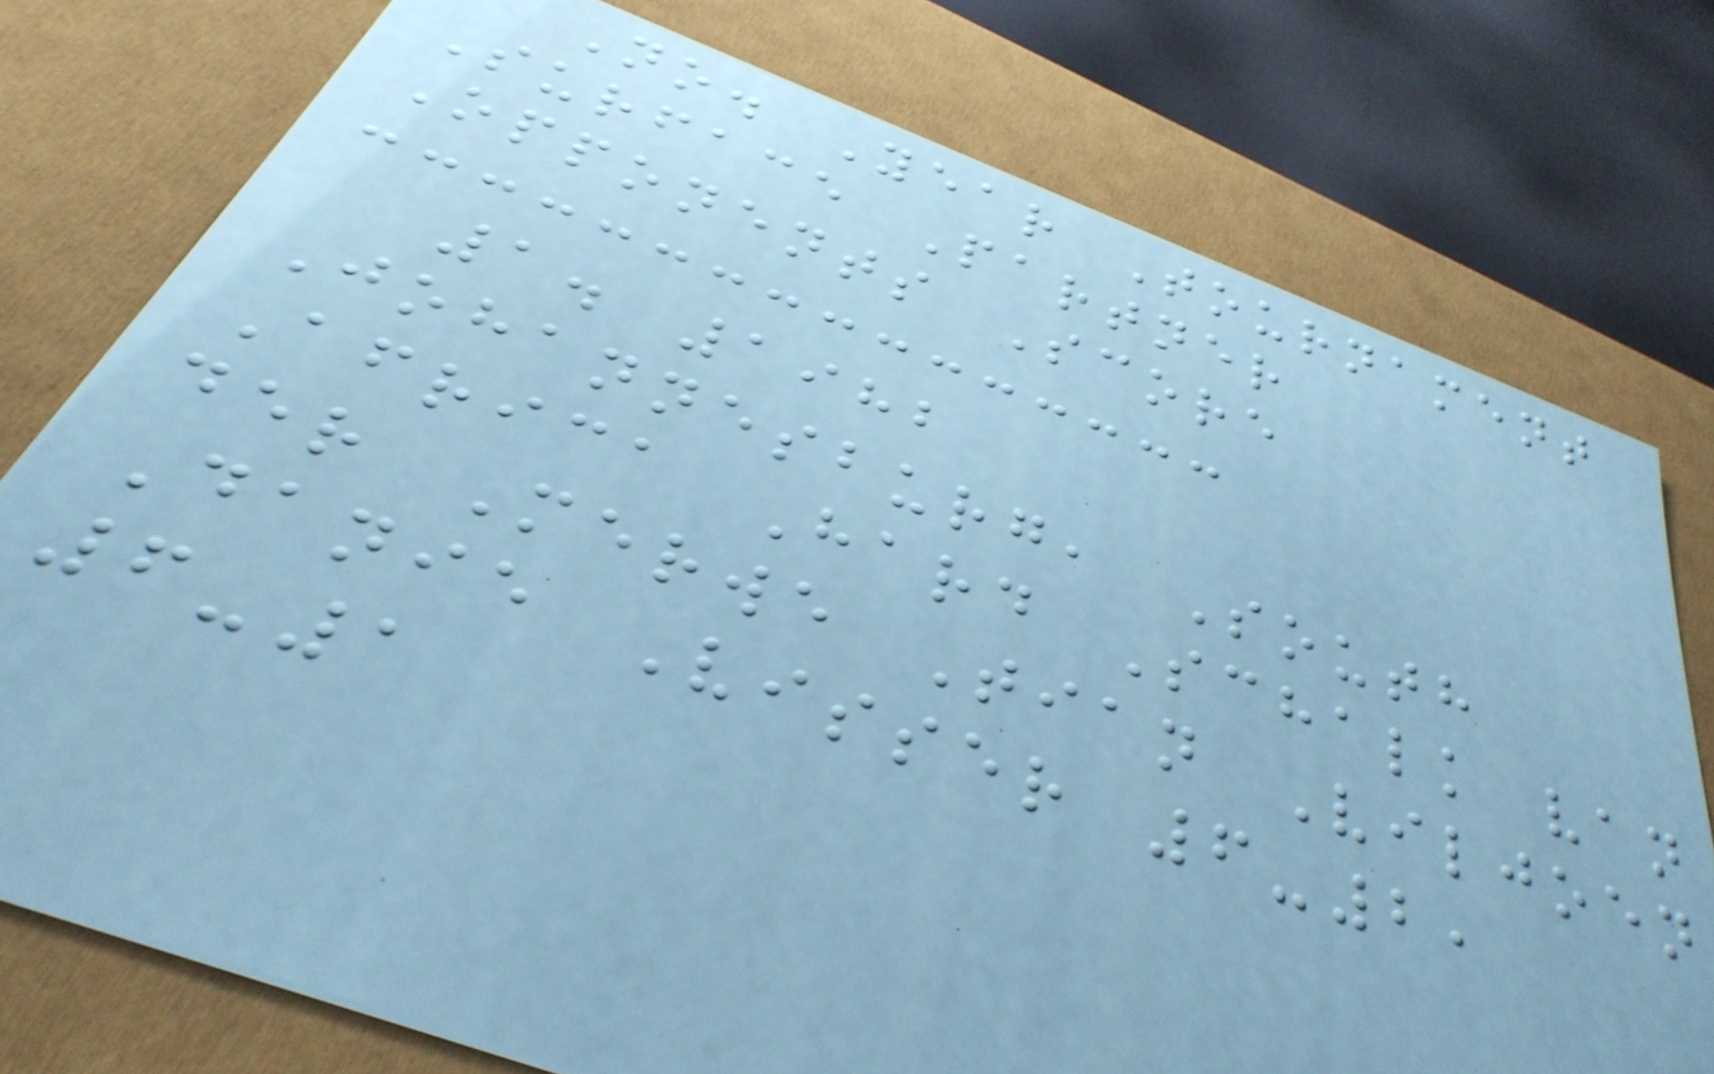No. Year Tournament
Surface Partner
Opponents Score
1. 1982
Johannesburg, South
Africa Hard Schalk van
der Merwe Tian Viljoen
Danie Visser 6-2,
6-1
